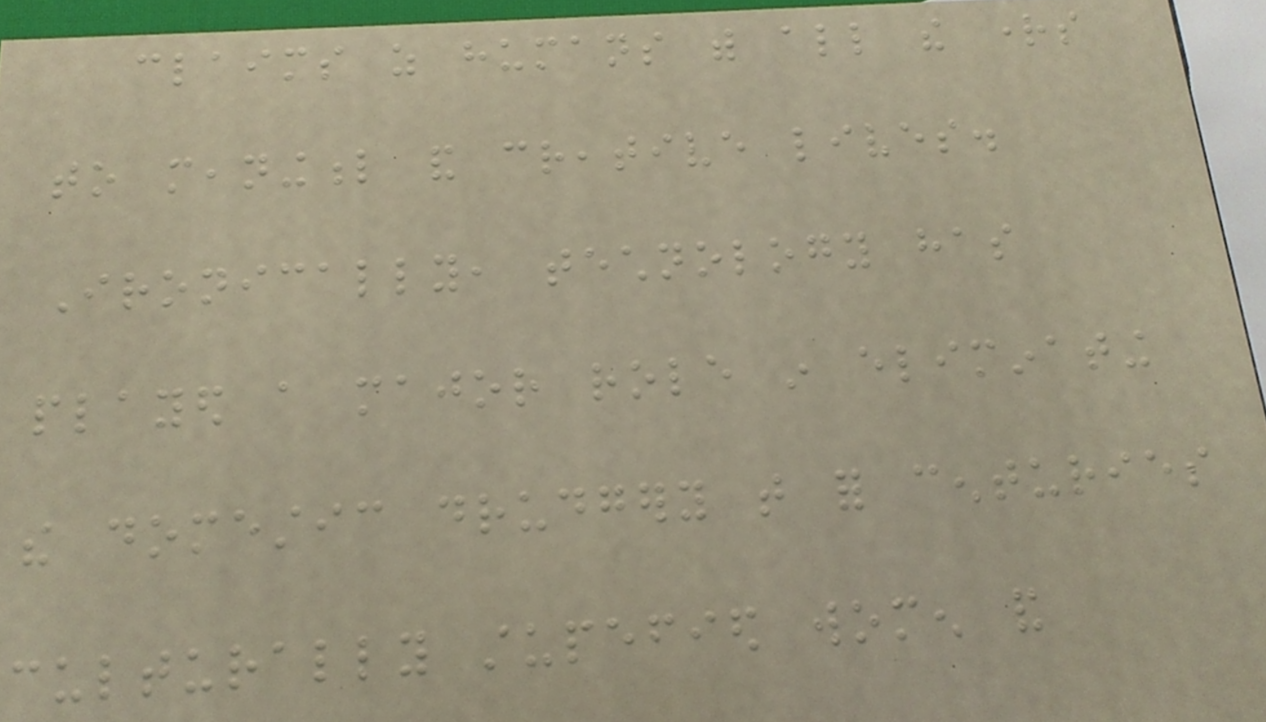claims as humans with all the rights
to meaningful and creative lives.
Ironically, technology has
played a major role in eliminating
the domestic drudgery that for centuries
culturally stupefied women and
